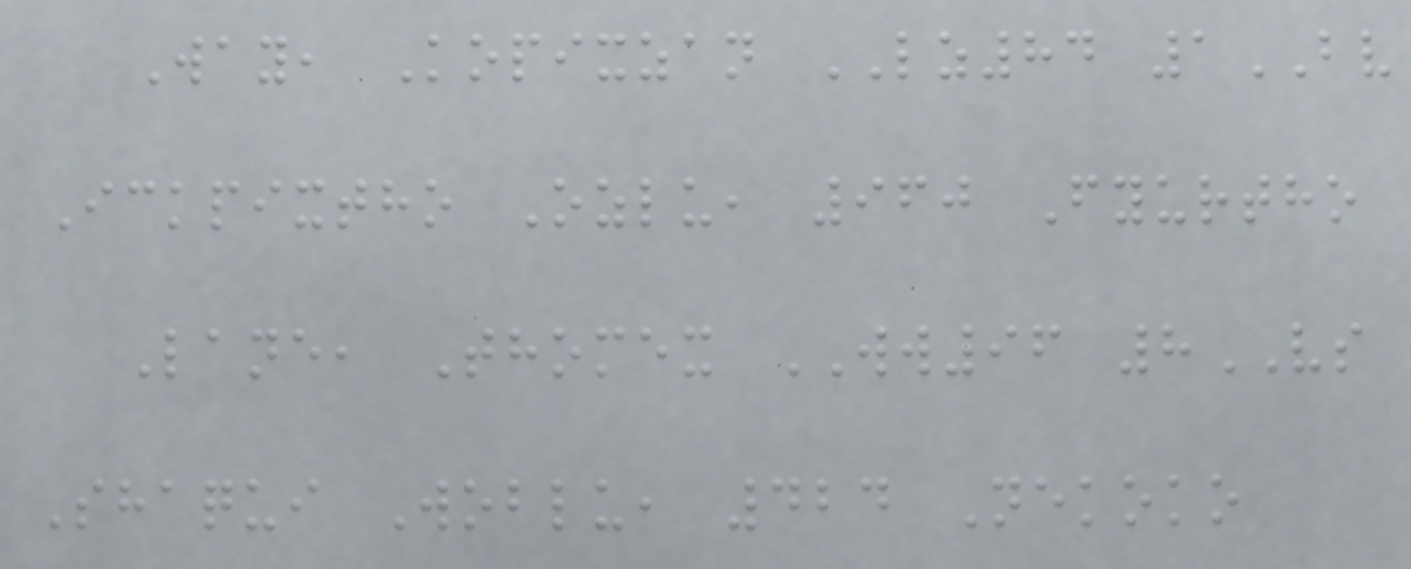Way, Kopixzan LZ84 1BV
Ickpixtho Ozlu, 960 Fyurtho
Lane, Thomex WW96 8VS
Shaqui Woblu, 424 Nekoko
